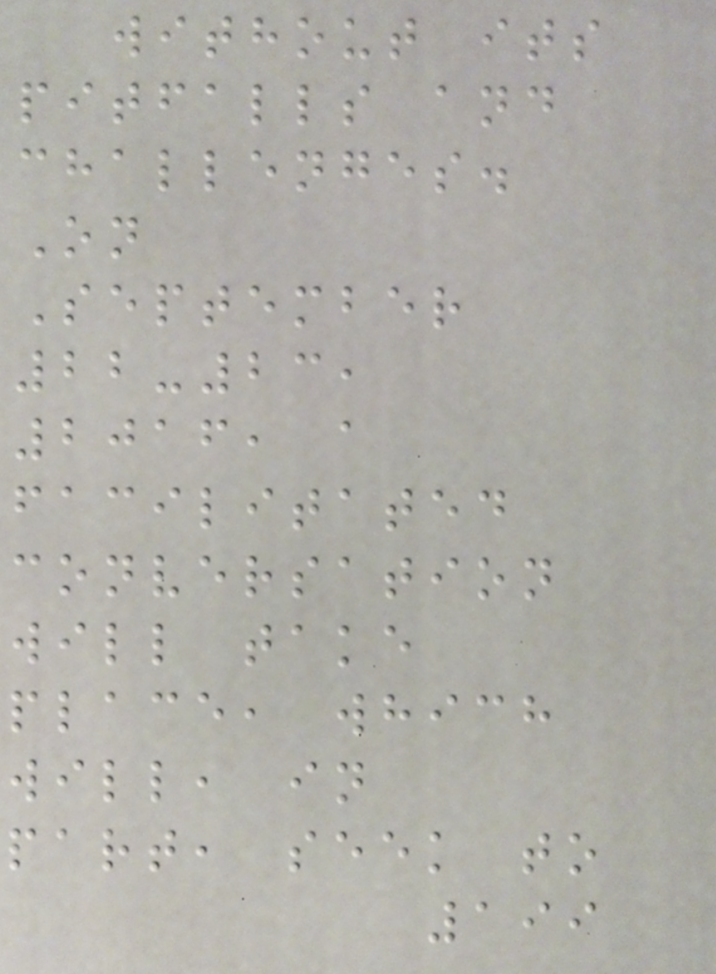without its
pitfalls and
challenges.
On
September
22-23,
2016, a
facilitated
conversation
will take
place, which
will, in
part, seek to
199
